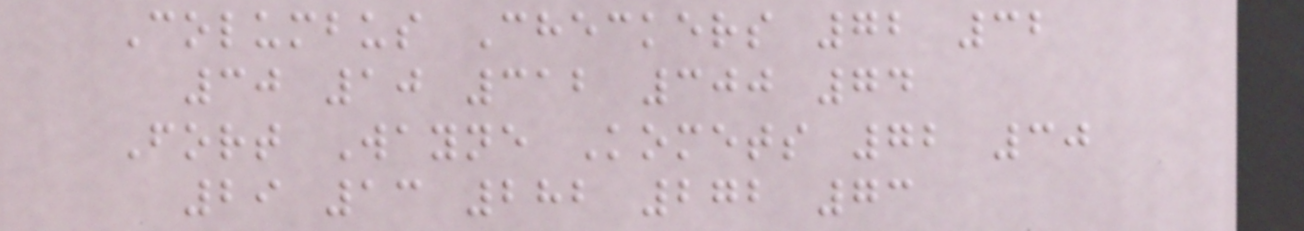Columbus Checkers 72 32
30 10 312 300 74
Fort Wayne Komets 72 30
29 13 282 272 73
